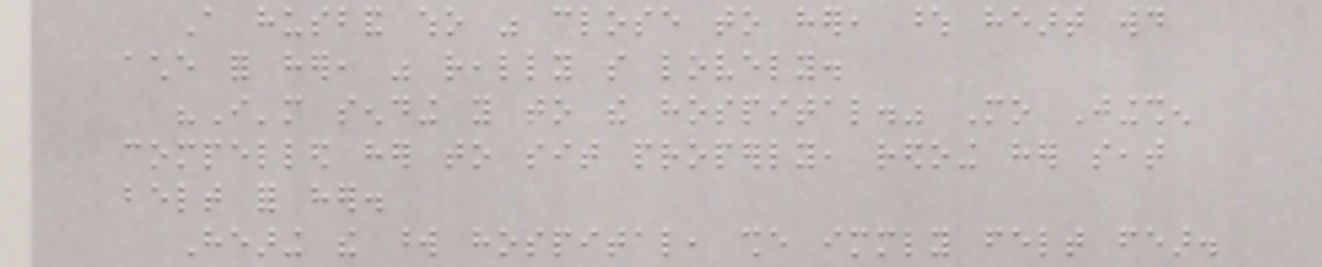A husband who was close to her, whose heart would
ache for her, was really so lovely.
"I'm sending you to the hospital." Mo Jingshen
compelled her to sit properly, redoing her seat
belt for her.
Hearing the word hospital, she immediately felt fear.
